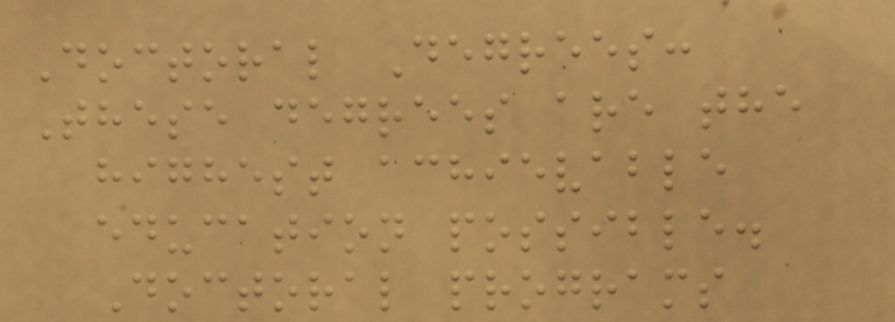Doctoral Degrees:
These degrees are the
highest achievable
education possible.
Doctoral programs
